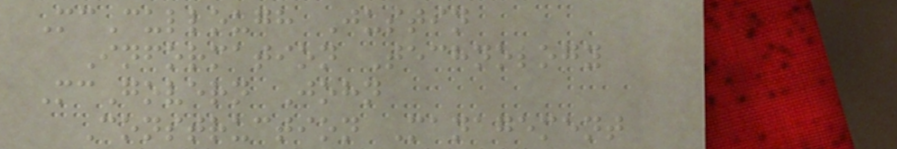McCullough Justin
Information Technology
McGovern John
Construction Management
